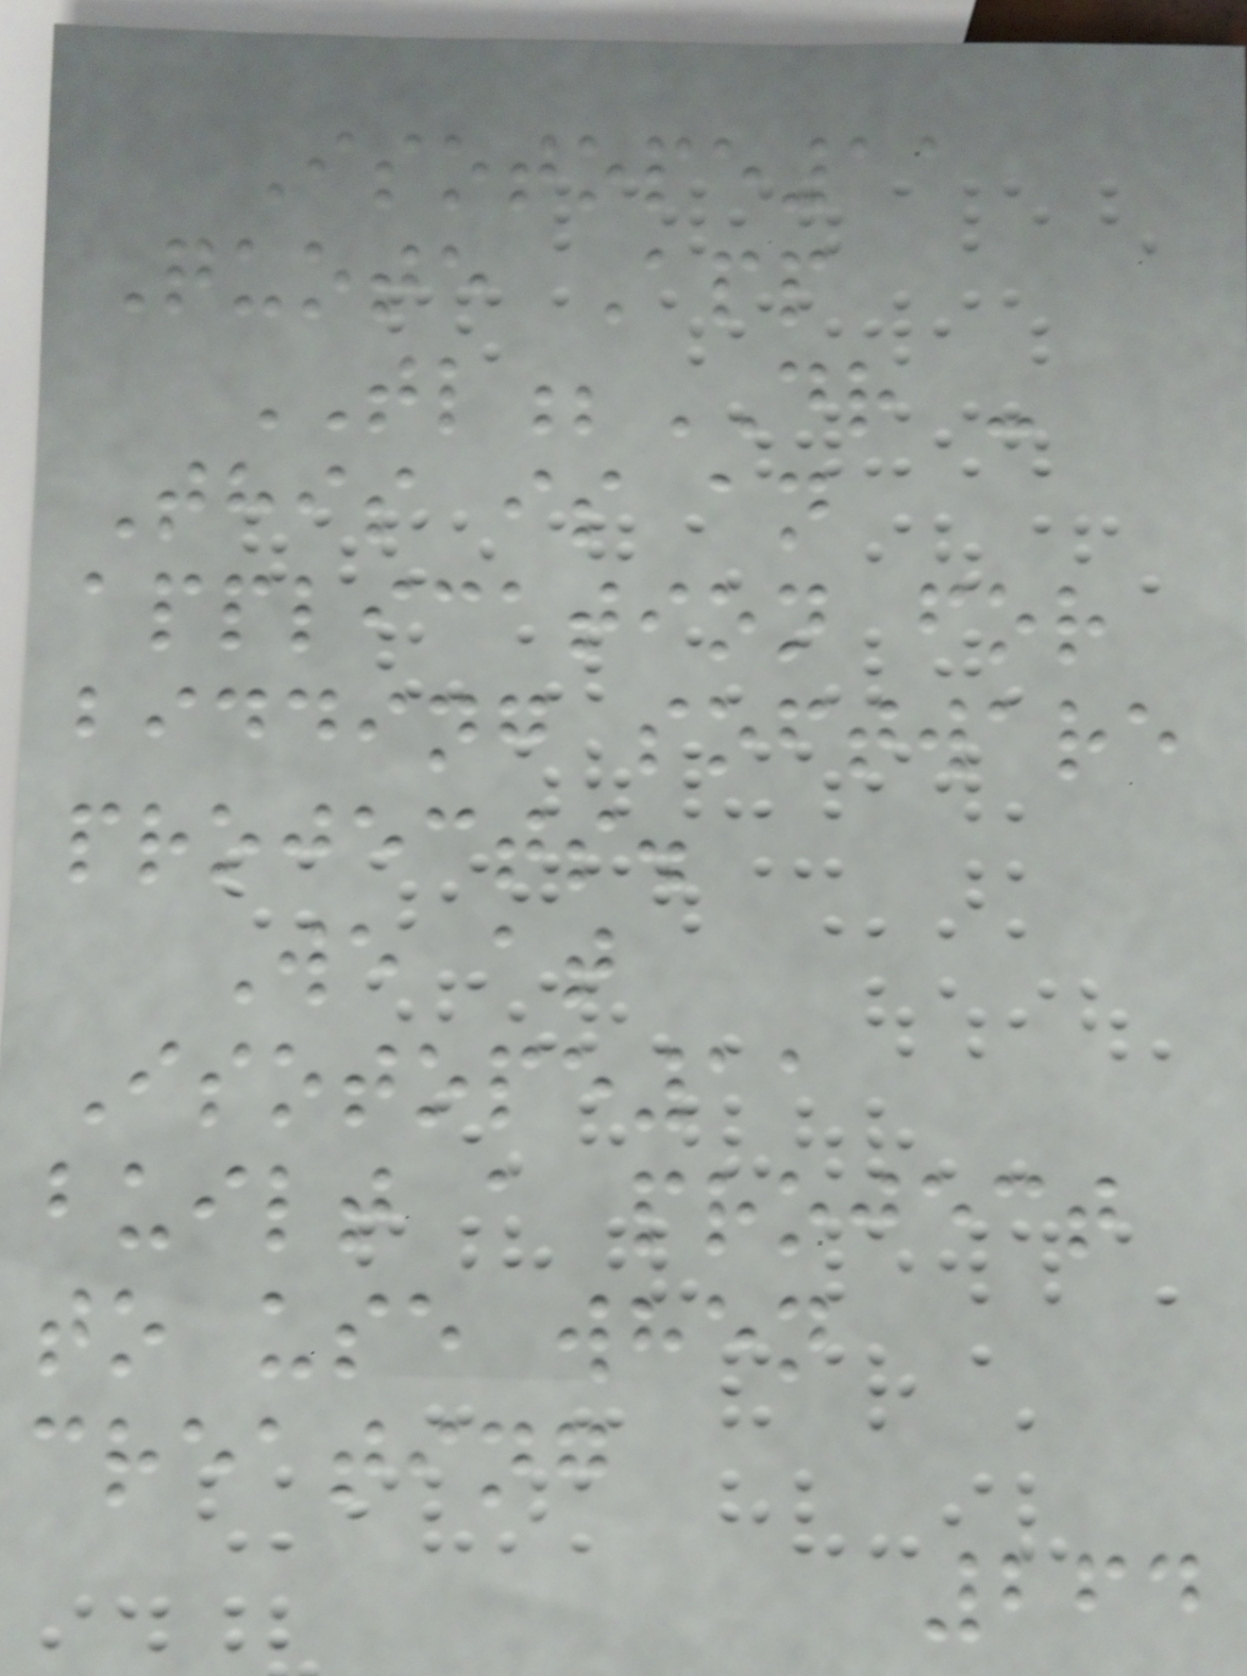Isotope11
Quote App
TL;DR -
This is an
application for
bidding software
projects.
We at
Isotope11
built a project
to use when
creating
264
